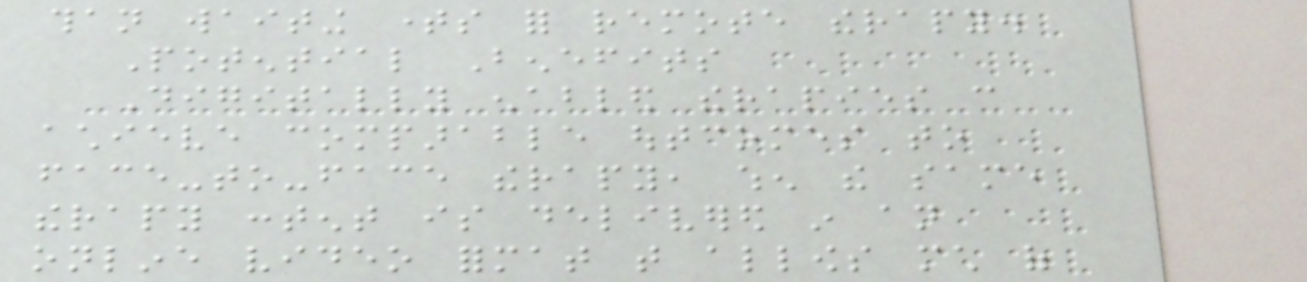than waiting times for remote therapy.
Potential Benefits
Digitally enabled therapies can
achieve comparable outcomes to
face-to-face therapy, when the same
therapy content is delivered in an
online video format that allows much of
